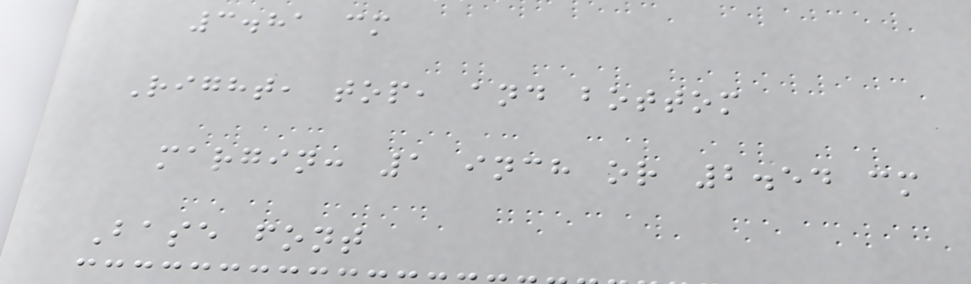3.81 cm
Right, top, and bottom
margin: 1 inch or 2.54 cm
Base font
